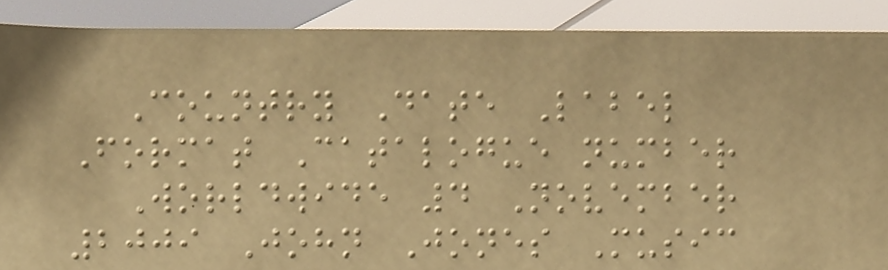Country Date Label
Format Catalogue number
Worldwide 4 November
2009 John Jones Music
